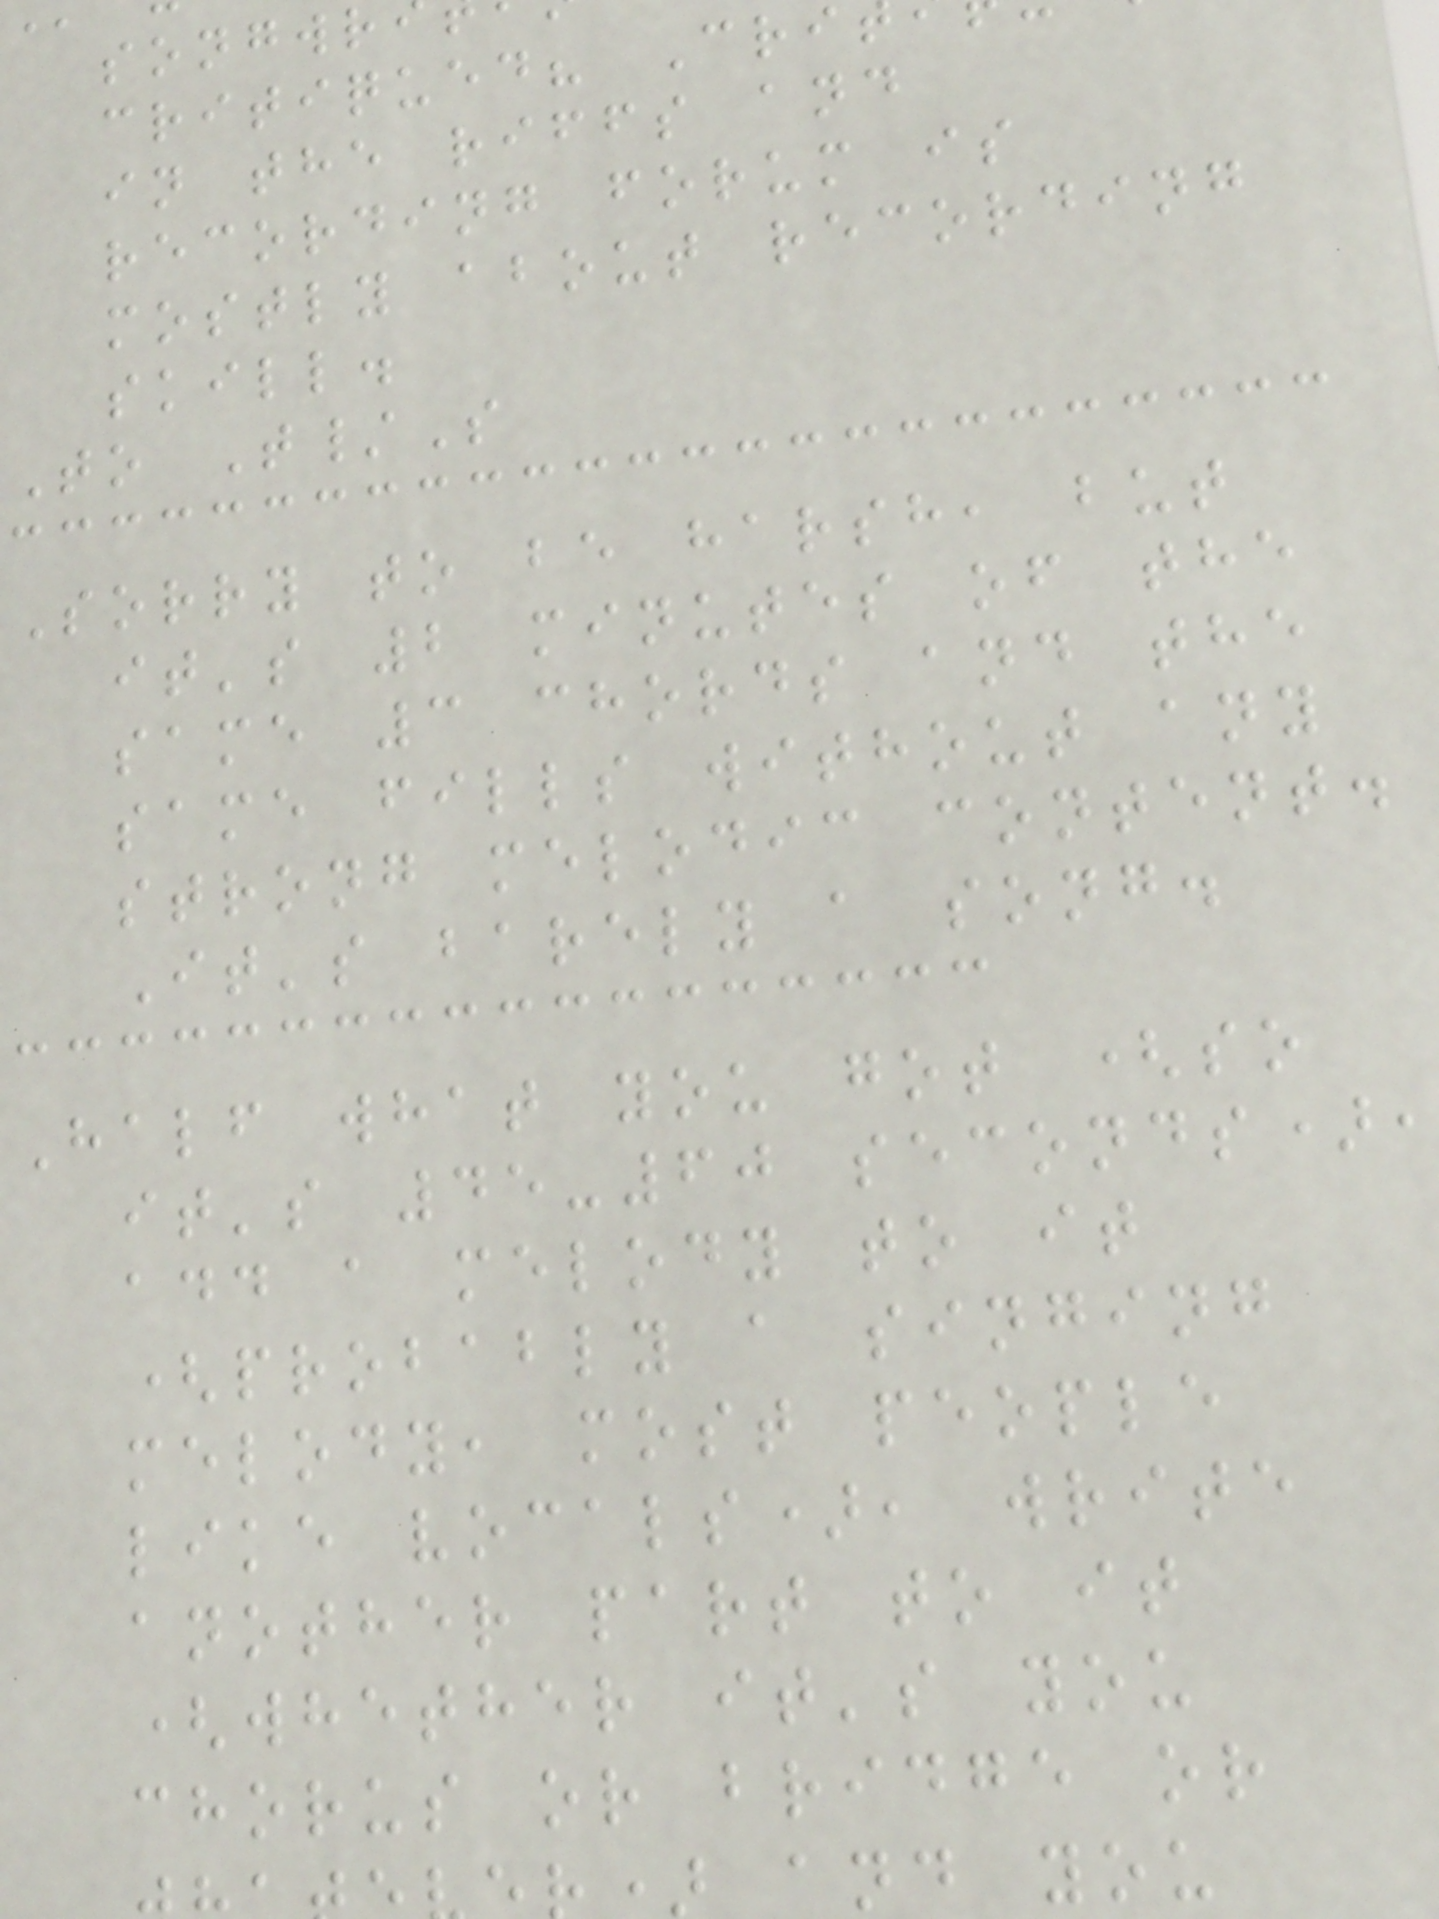songwr
critiqued? Cri
in the riffs and
recording forum is
mostly about recording
skill.
To T/S
Sorry to be harsh, but
it's 2 minutes of the
same 3 chords and the
same fills without any
strong melodic content.
It's barely a song.
Half what you got (so
it's 45-60 seconds),
add a melody to it
(probably a singing
melody, most people
like vocals), write
another part to it
(whether it's you
chorus or bridge or
and you
